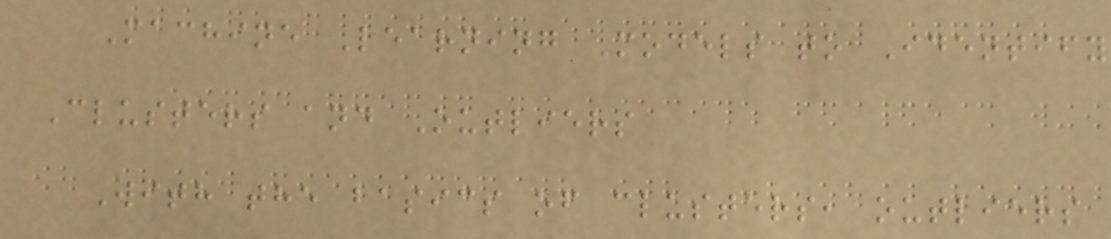Machine Learning Models to Identify
Clusters and Outliers
With the basics of clusters, outliers
